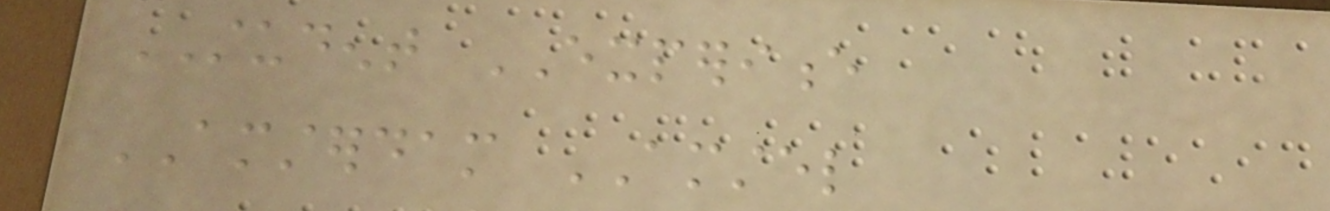STUDENT EXPERIENCE
AMSTERDAM AMSTEL
